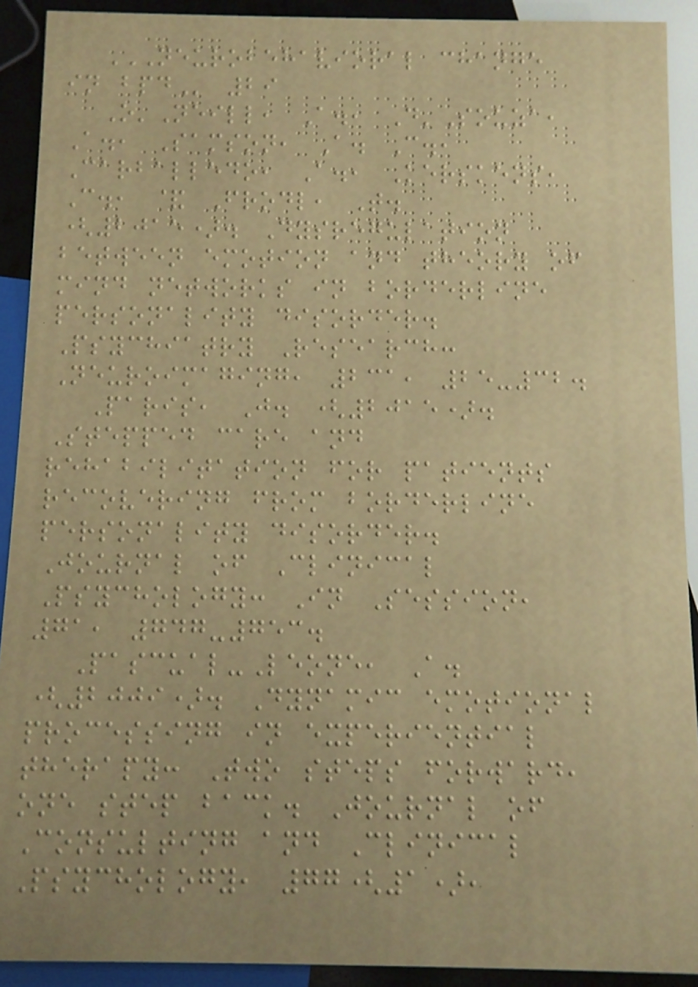NEUROBEHAVIORAL CHANGE
IN BPD 29
O'Neill, A., D'Souza,
A., Samson, A. C.,
Carballedo, A., Kerskens,
C., & Frodl, T.
(2015). Dysregulation
between emotion and theory of
mind networks in borderline
personality disorder.
Psychiatry Research:
Neuroimaging, 231, 25-32.
Paris, J. (2015).
Stepped care and
rehabilitation for patients
recovering from borderline
personality disorder.
Journal of Clinical
Psychology: In Session,
71, 747-753.
Pascual-Leone, A.
(2009). Dynamic emotional
processing in experiential
therapy: Two steps forward,
one step back. Journal of
Consulting and Clinical
Psychology, 77(1),
